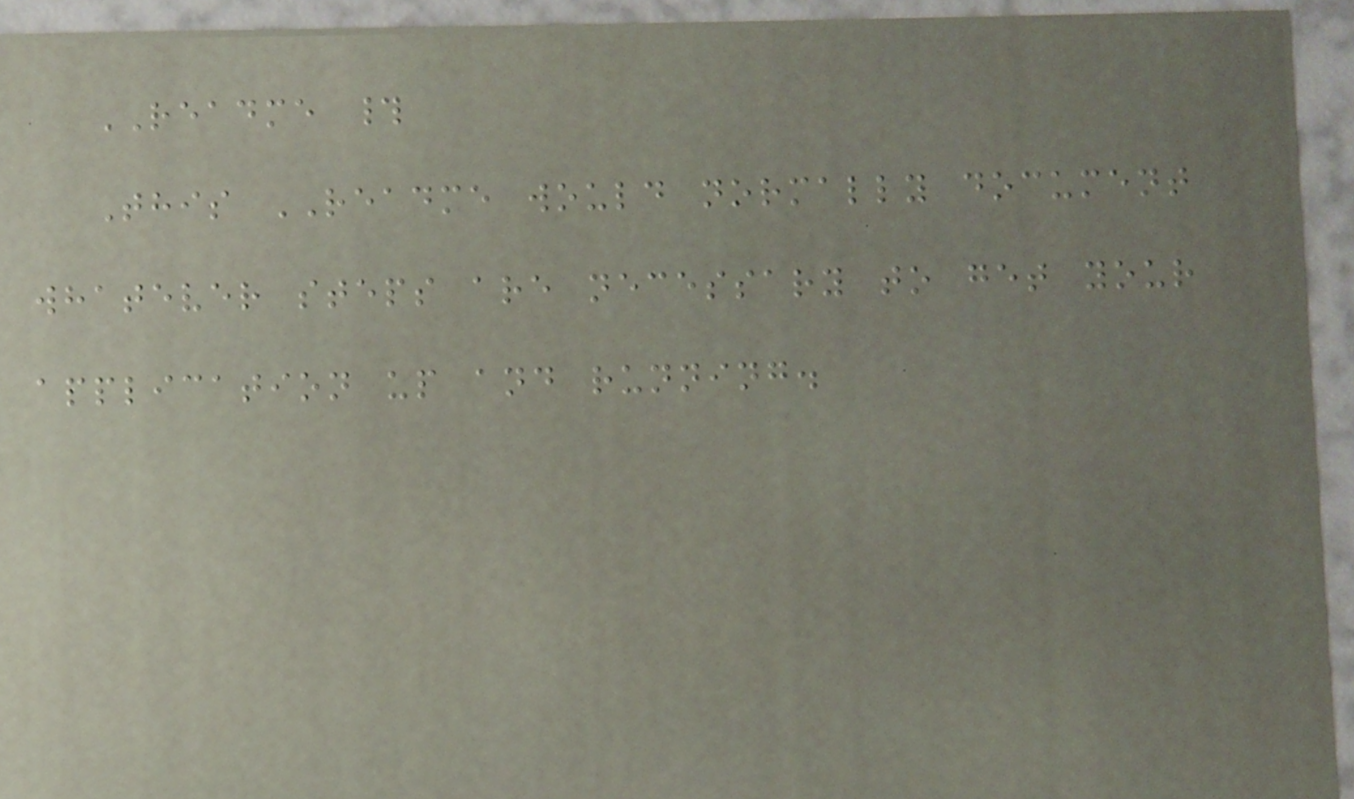README #
This README would normally document
whatever steps are necessary to get your
application up and running.
